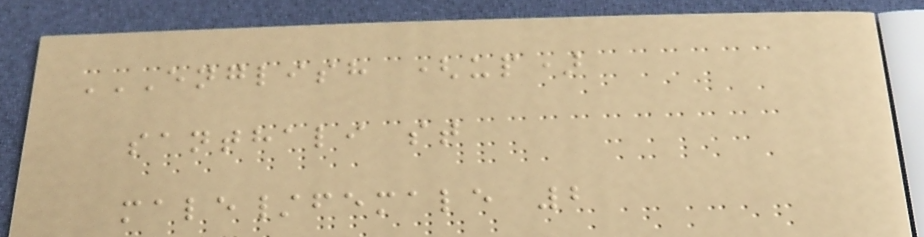ENGLISH (UP)
SANTHALI ST
MALE/FEMALE 2
